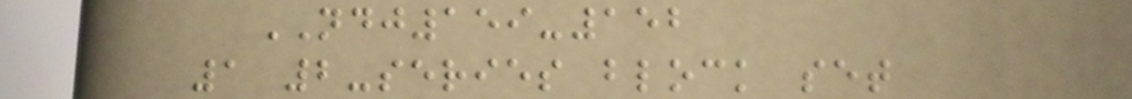NDJ159-152
1 2-series block set
